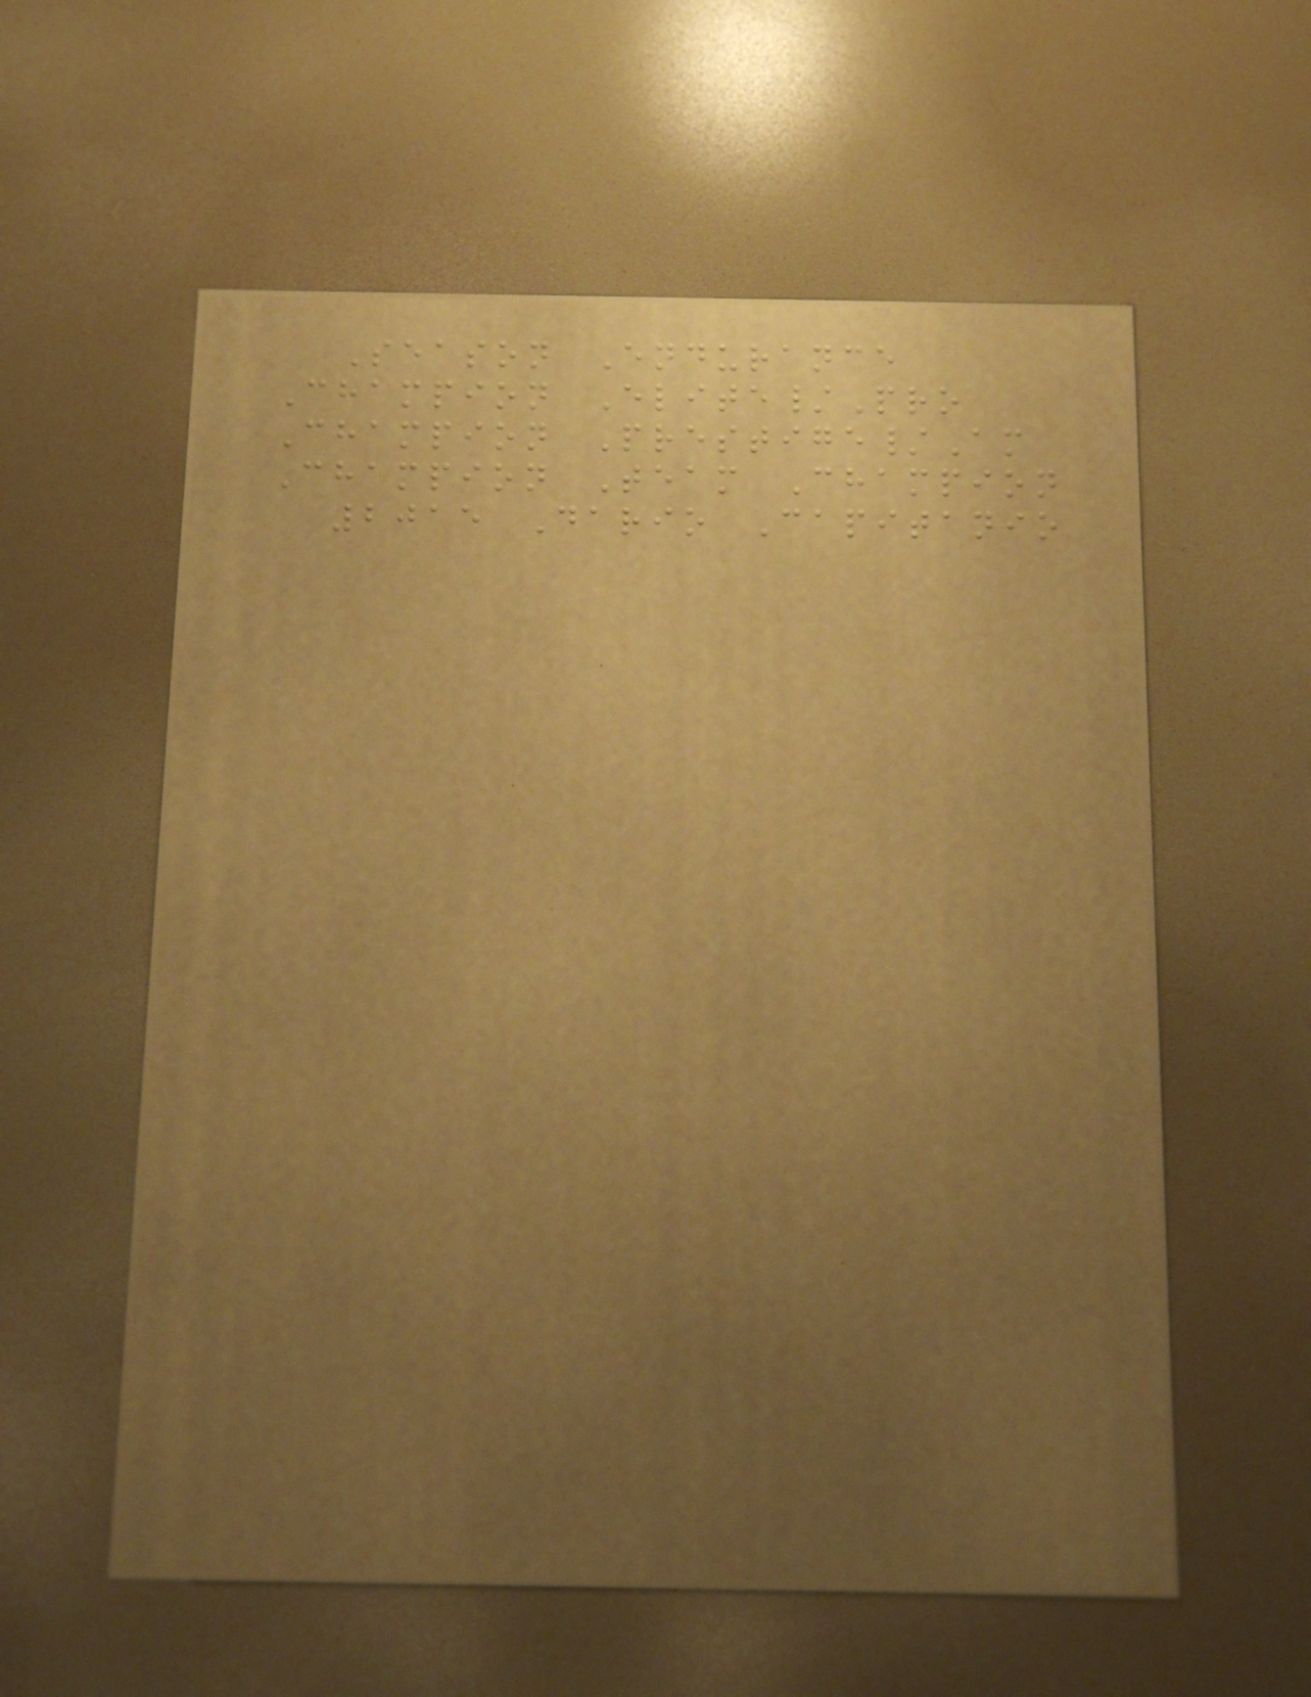Season Endurance
Champion Elite/Pro
Champion Prestige/Am
Champion Team Champion
2015 Dario Capitanio
